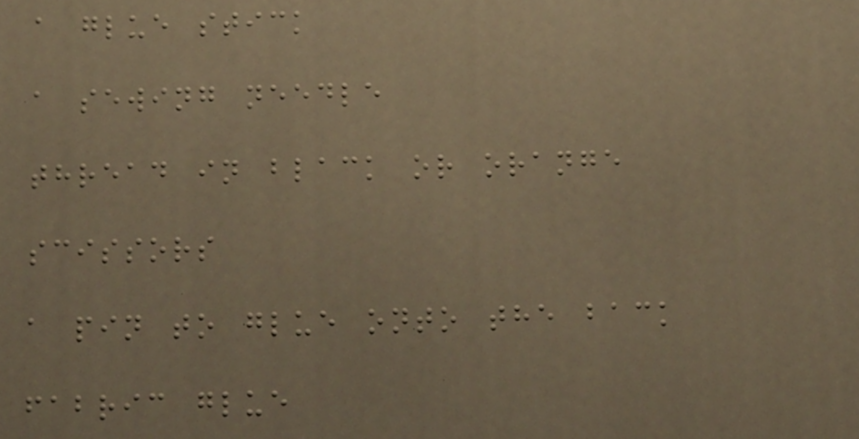a glue stick
a sewing needle
thread in black or orange
scissors
a pin to glue onto the back
fabric glue
